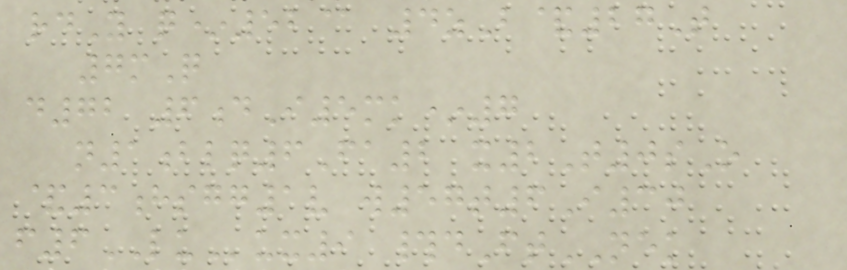rdY q*52@ 4zB&27T
7mQ
d72 6dI5mk*7
n1blq6Fa2 x2T0sO
&3hsgg1v w57t6I30
f6LUux9 #dFtNEK
